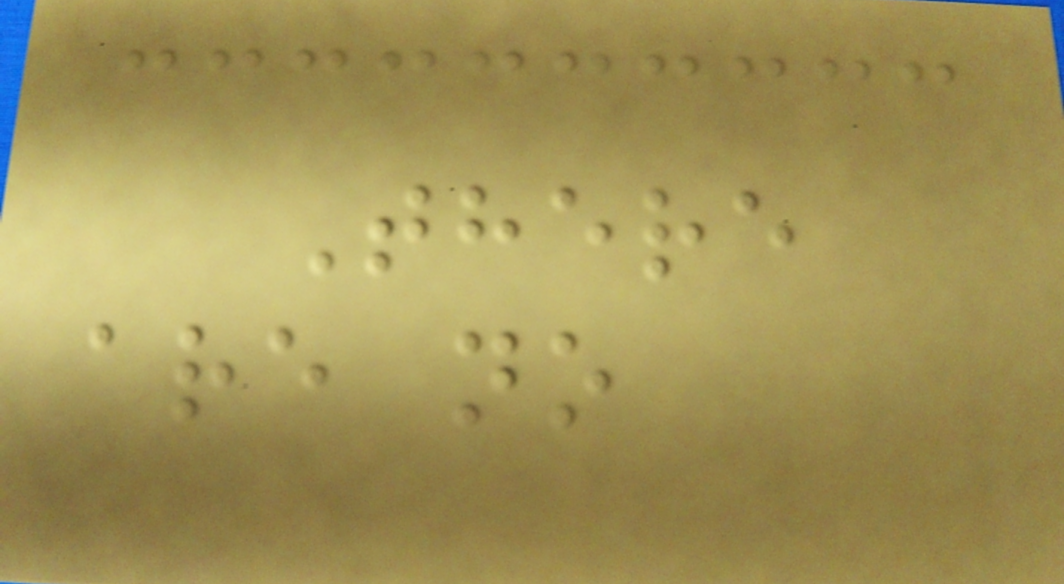There
are no
